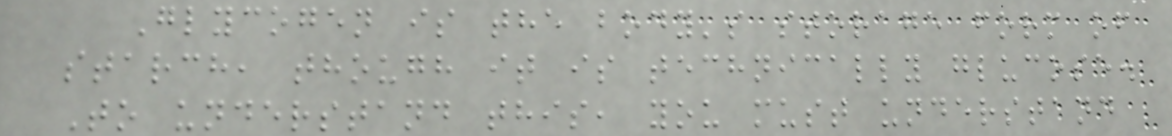Glycogen is the body's storage form of
starch, though it is technically glucose.
To understand this, you must understand
